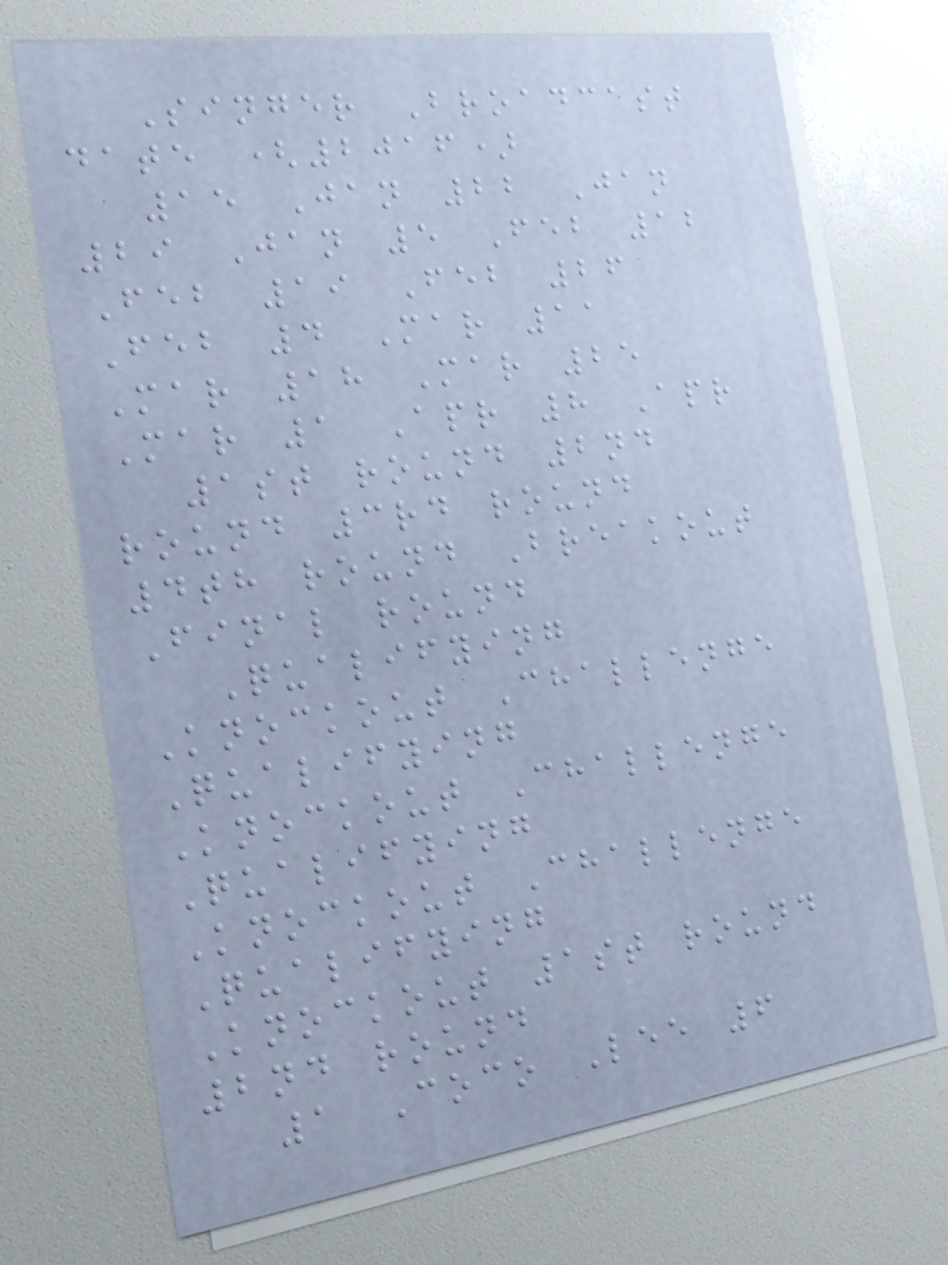Singer Broadcast
date (2016)
15 Jan 22 Jan
29 Jan 5 Feb 12
Feb 19 Feb 26
Feb 4 Mar 11
Mar 18 Mar 25
Mar 1 Apr 8 Apr
1st round 2nd
round 3rd round
4th round Breakout
Final round
Qualifying
Knockout Challenge
Qualifying
Knockout Challenge
Qualifying
Knockout Challenge
Qualifying
Knockout 1st round
2nd round
1 Coco Lee 6
